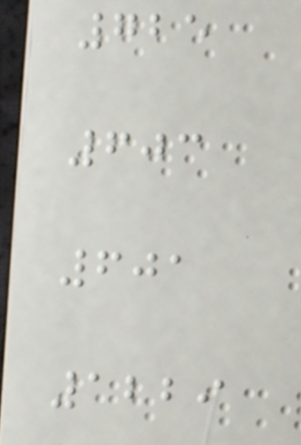725
603
601
1229
